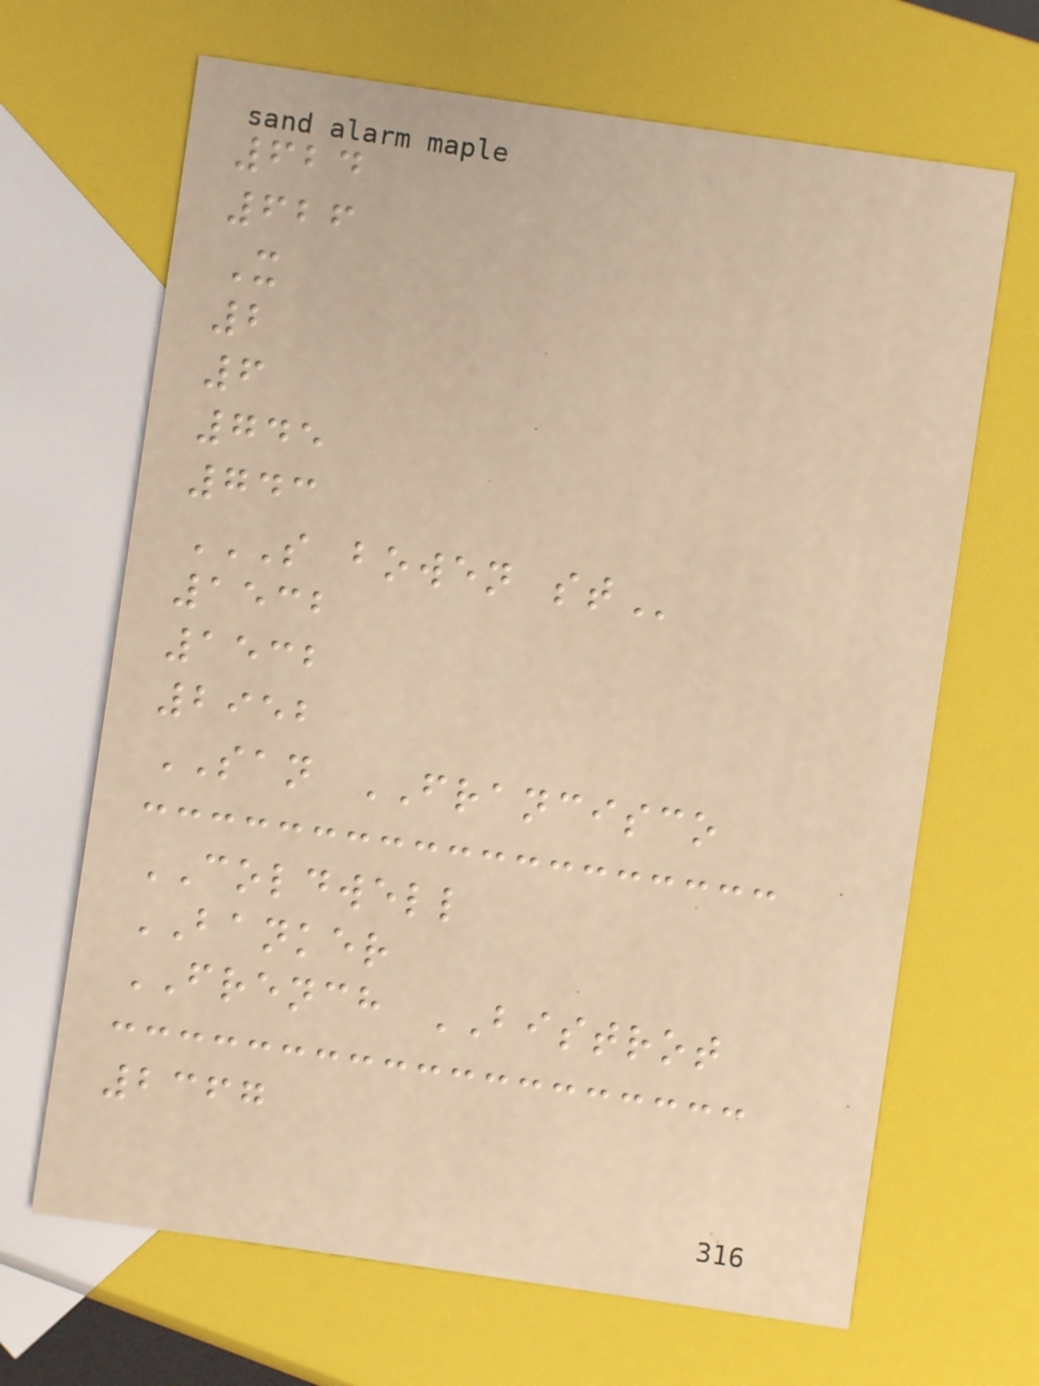624
626
X
2
6
745
743
S BOWEN ST
1532
1532
2952
SAN FRANCISCO
COLDWELL
BANKER
FRENCH BISTROT
2367
